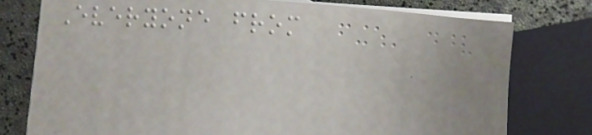Everyone from
